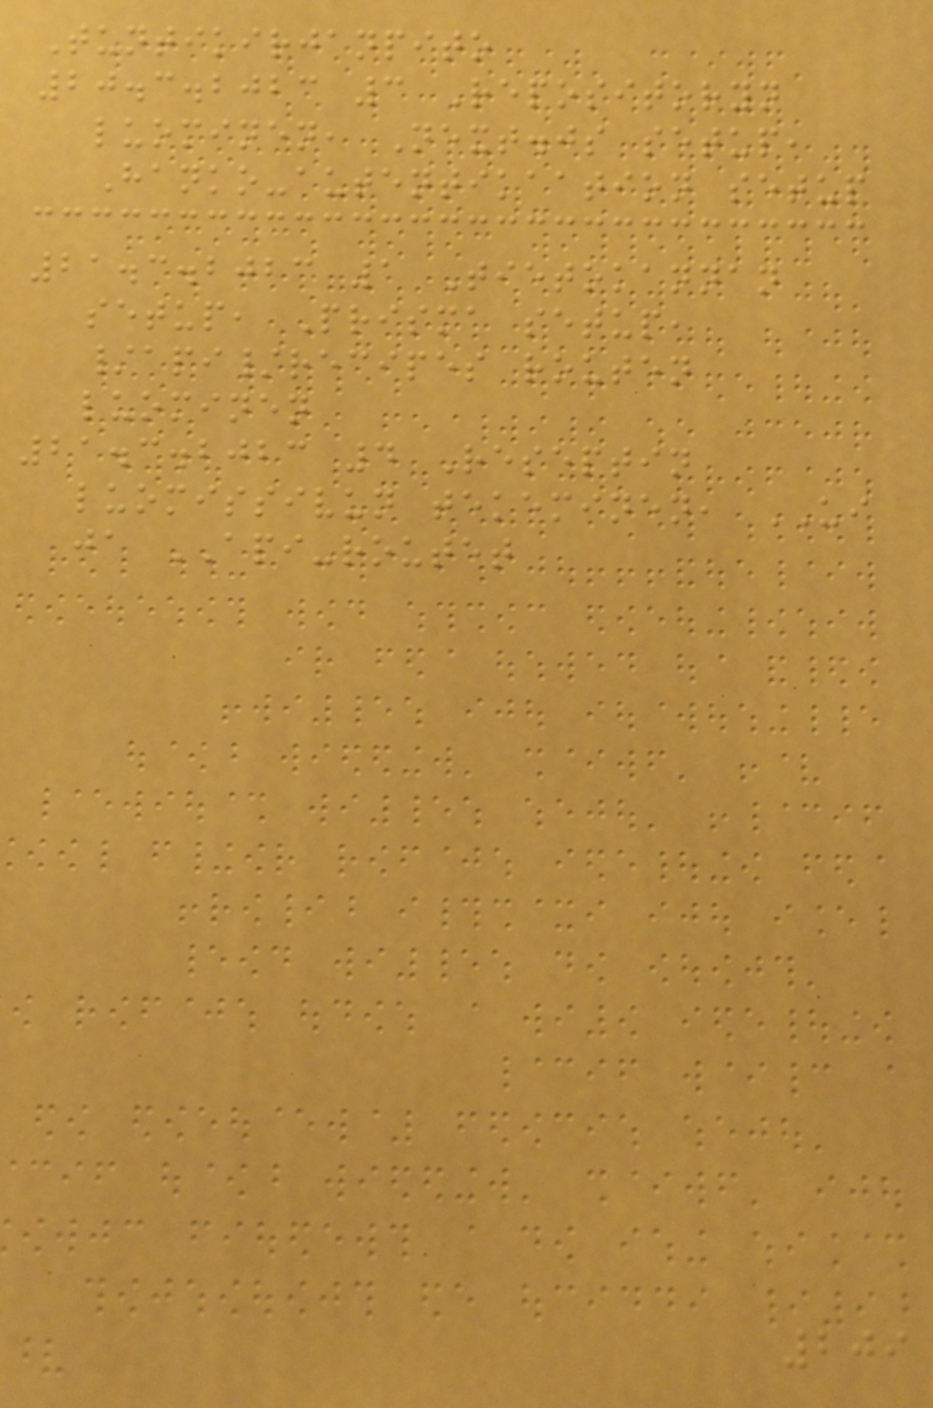Tuntikirjanpito
20.3.2023 3 Repositoryn
luominen, Next.js setup,
Hanko-autentikaation setup
21.3.2023 1 Tietokannan
setup, Prisma setup,
/api/recipes routen
luominen
21.3.2023 4 Reseptin
luomissivun tekeminen, UI
ja API-routet
209
